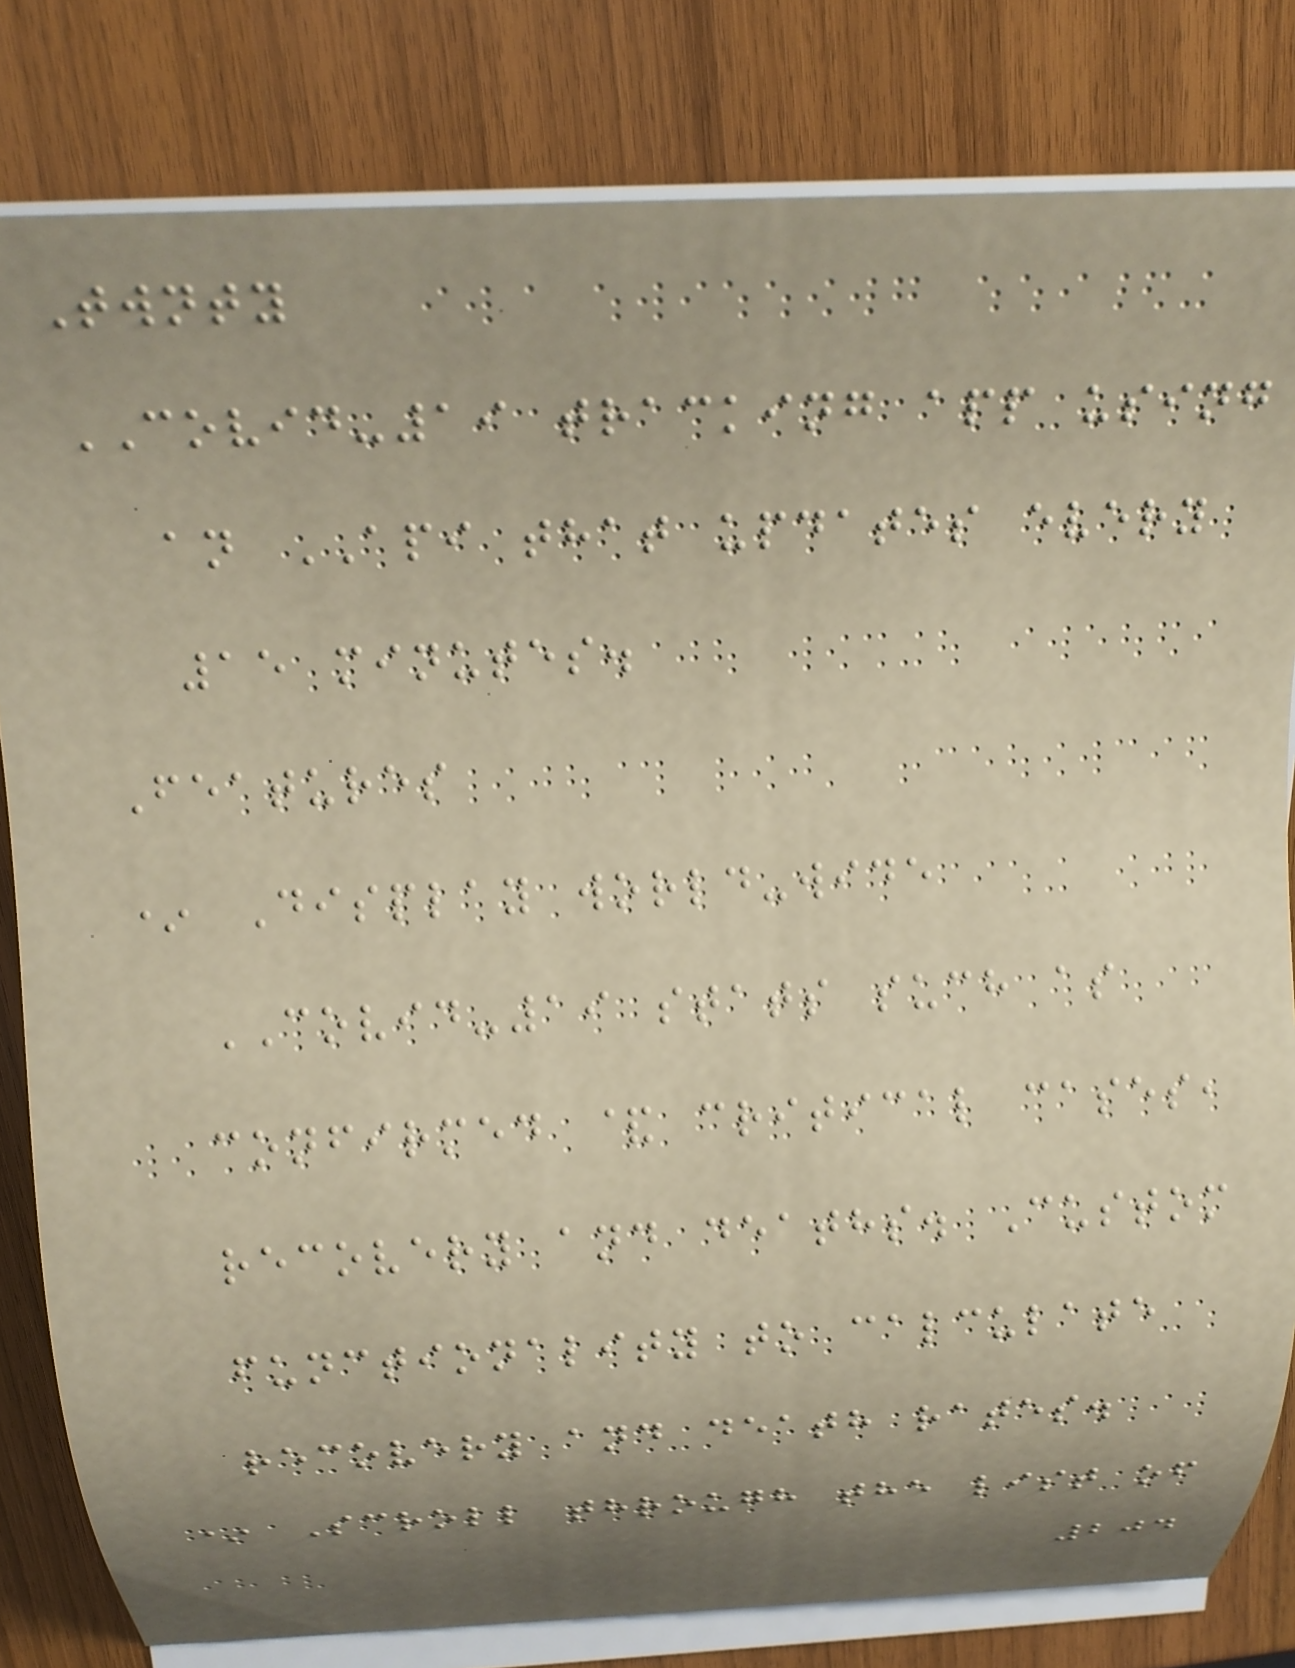Twnty
COVID-19 tracking app using
an API that updates every
15 minutes.
Features
* Display world-wide
COVID-19 stats such as
confirmed & critical cases,
recovery and deaths. Custom
functionality to calculate
recovery and death rates.
* Scroll through the list of
204
